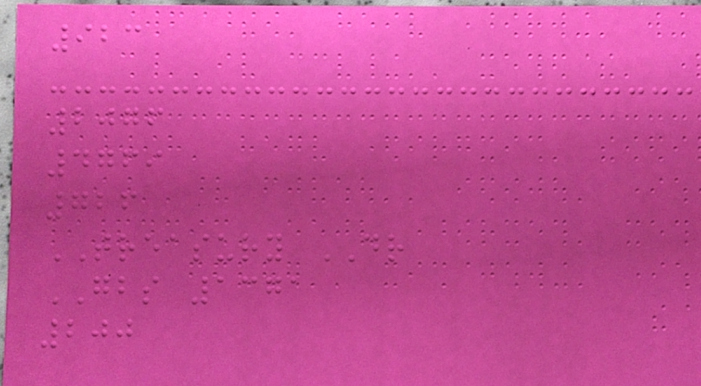923
2076
4769
726
TREASURY DR
GBS 1371
200
